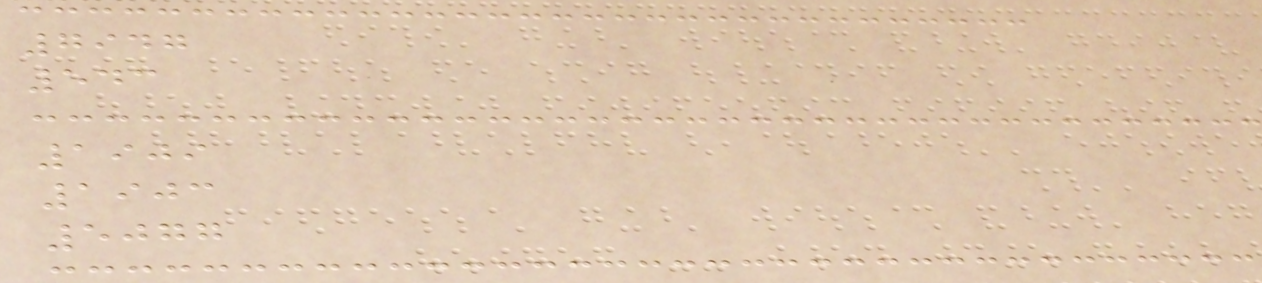7947
543
1909
1903
5077
